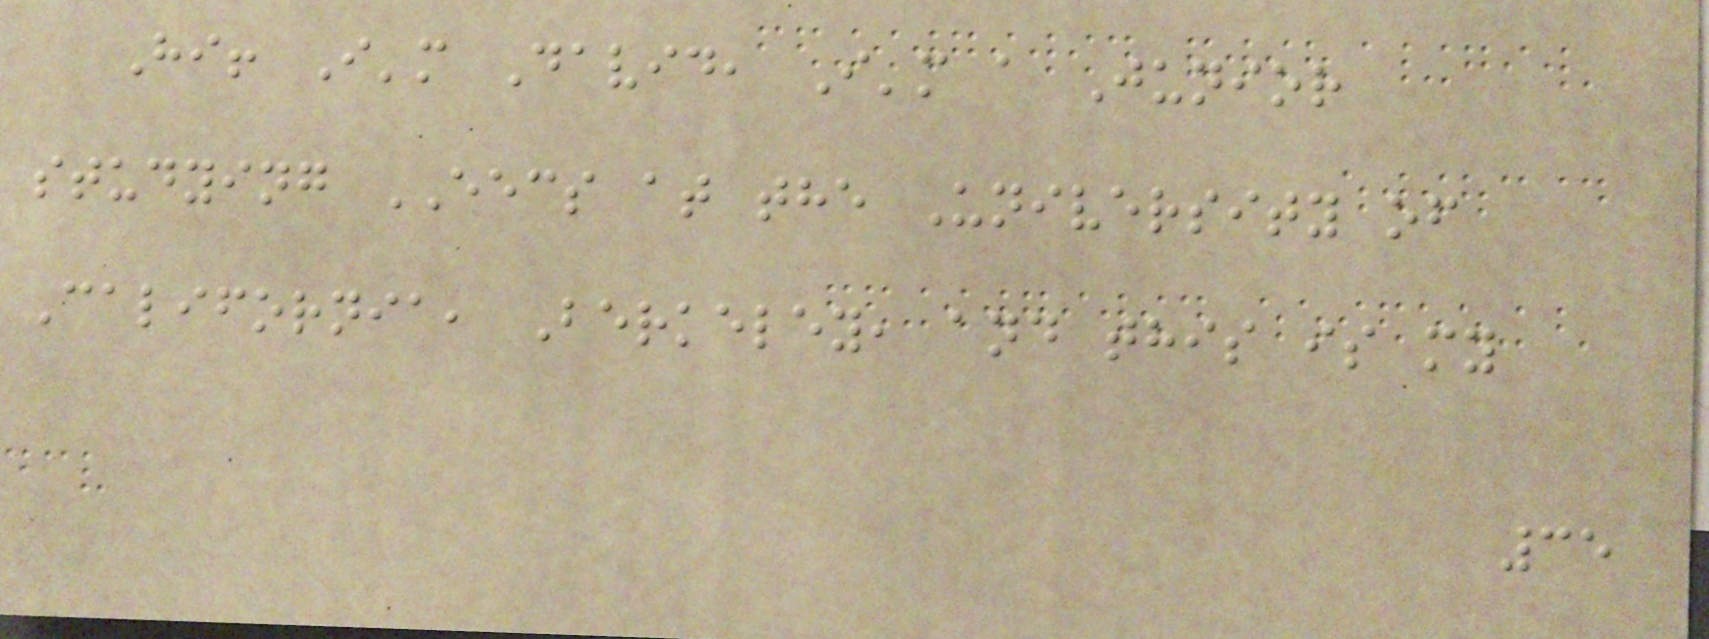Hi! I'm David, I'm a Junior
studying EECS at the University of
California, Berkeley, and this is my
35
